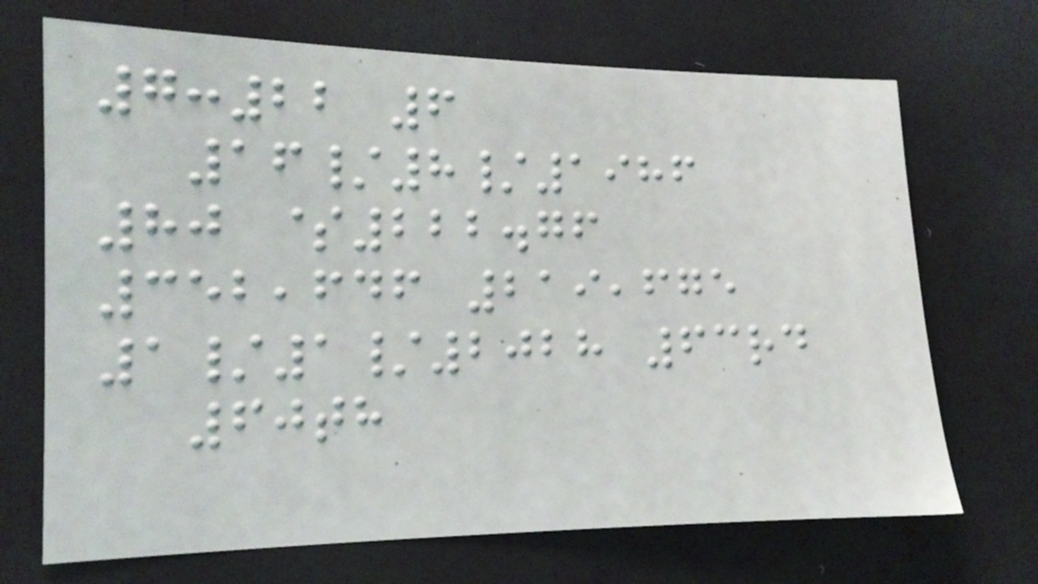7:22 6
16/8/1986
80 $222.76
352,646 219,675
1/1/2028 63rd
60th
